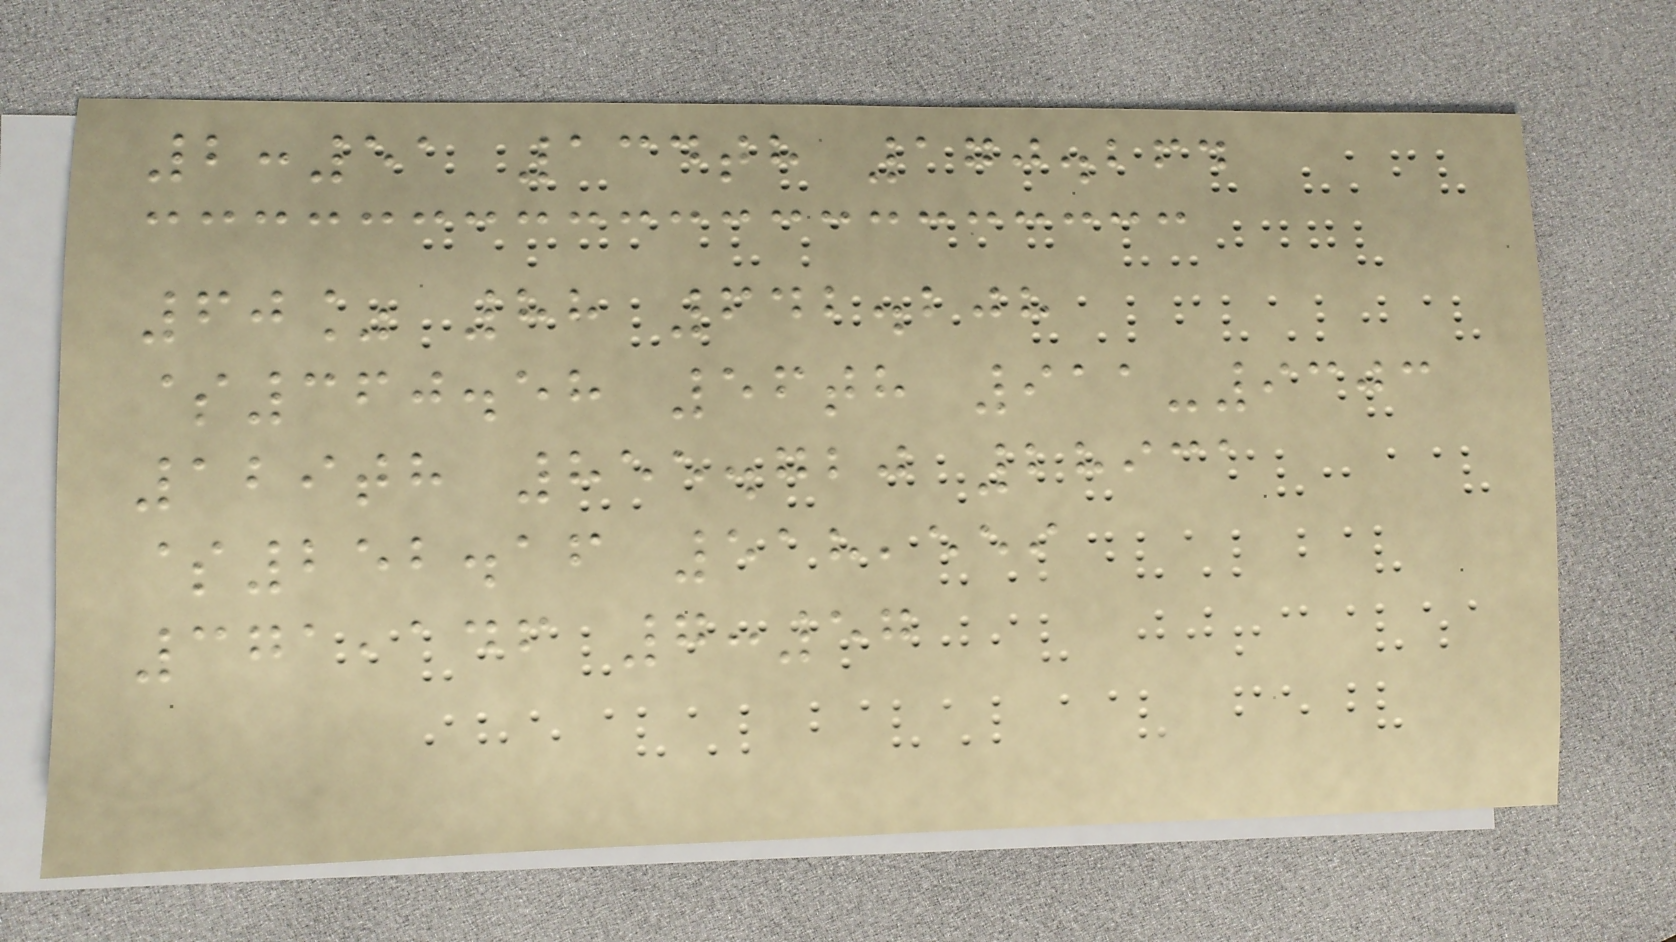2:51 134th 170.264
60% 88 642.208
$360.58 56th 911-9303
129th 855.720 28931
$252.16 518,559
371,146 7:57
